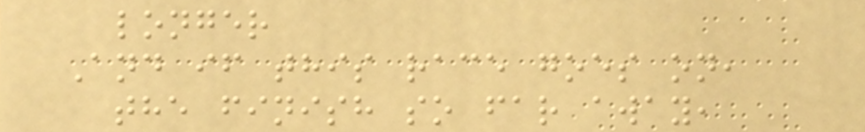longer
And if this race goes on,
the finish so far away,
